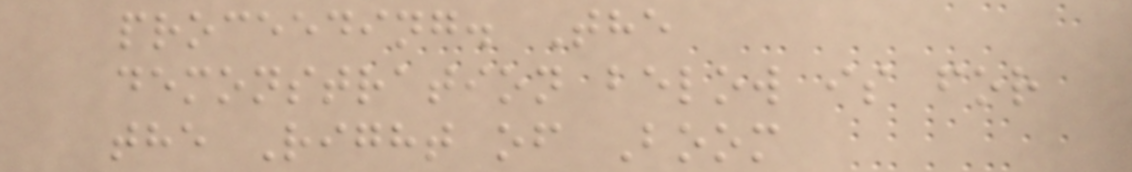proceeding. The
demonstration below is for
the Right of Boom
